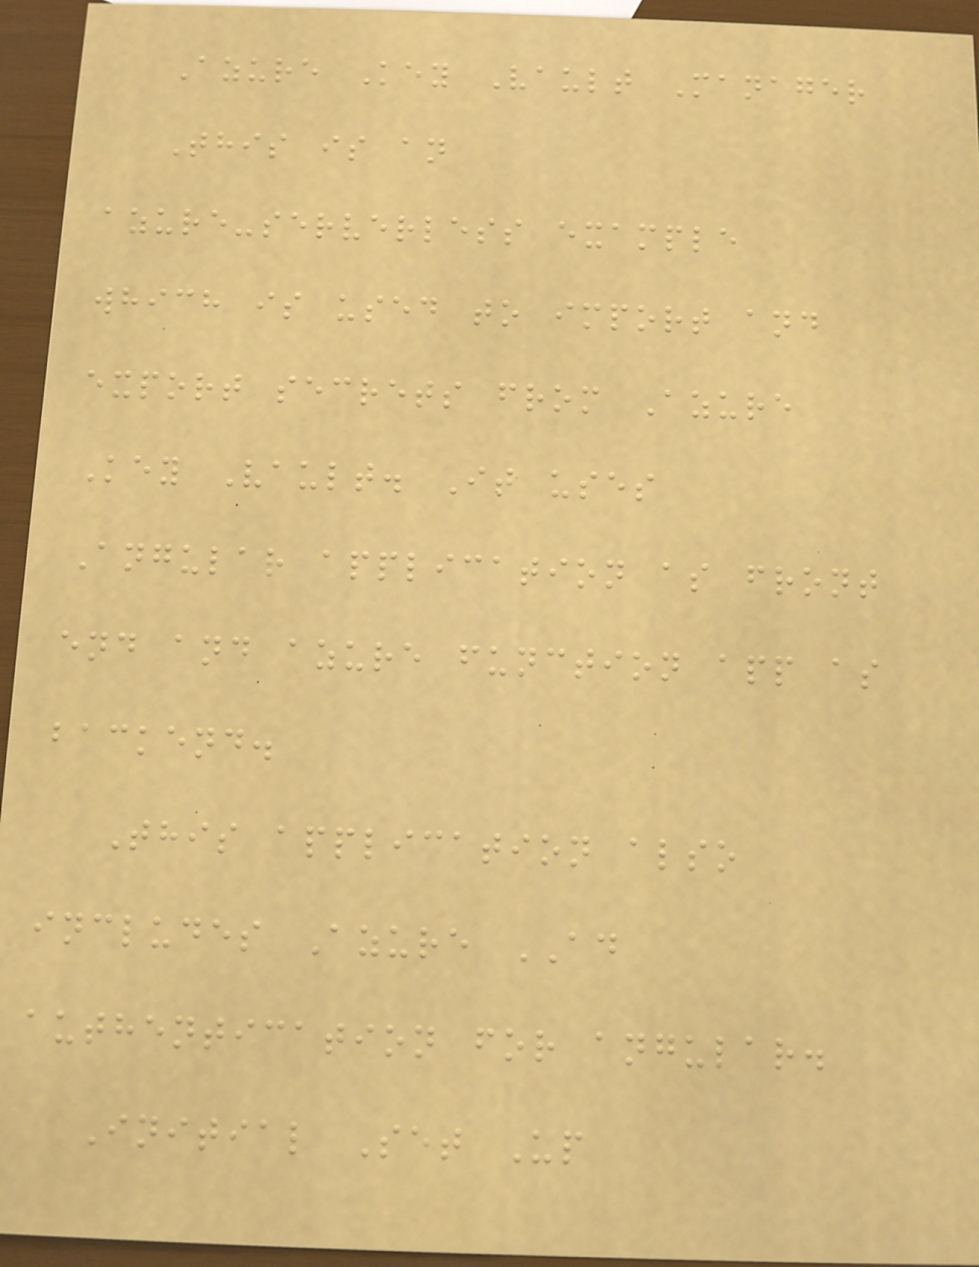Azure Key Vault Manager
This is an
azure-serverless example
which is used to import and
export secrets from Azure
Key Vault. It uses
Angular application as front
end and azure function app as
backend.
This application also
includes Azure AD
authentication for angular.
Initial Set Up
